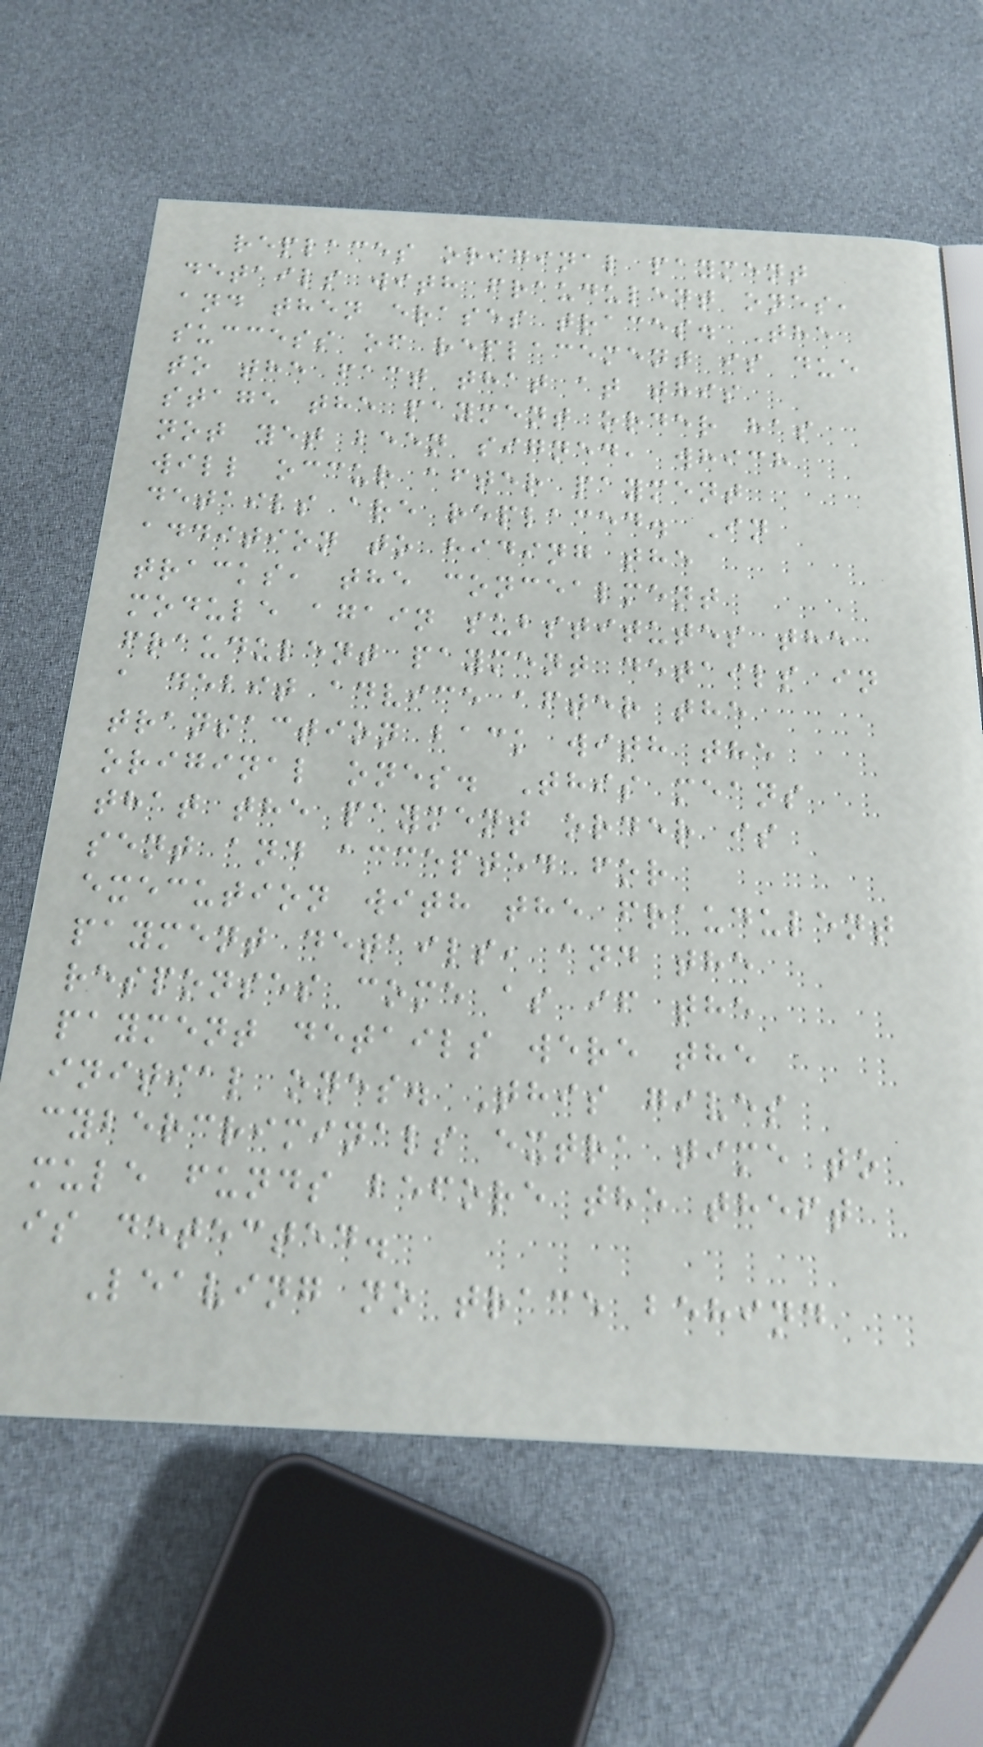replaces original payment
details with fraudulent ones,
and then erases traces. The
success of replacement is due
to the fact that at this
stage the payment order has
not yet been signed, which
will occur after payment
details are replaced. In
addition to hiding the
tracks, the concealment
module again substitutes the
fraudulent payment details in
a debit advice after the
transaction back with the
original ones. This means
that the payment order is
sent and accepted for
execution with the fraudulent
payment details, and the
responses come as if the
payment details were the
initial ones. This gives
cybercriminals extra time to
mule funds before the theft
is detected.
Leaving no trace behind
